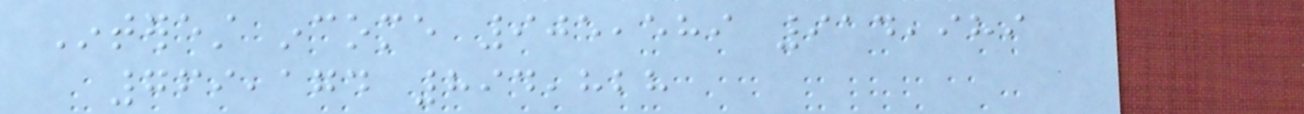Interest income 905,589 914,989
769,174 894,828
